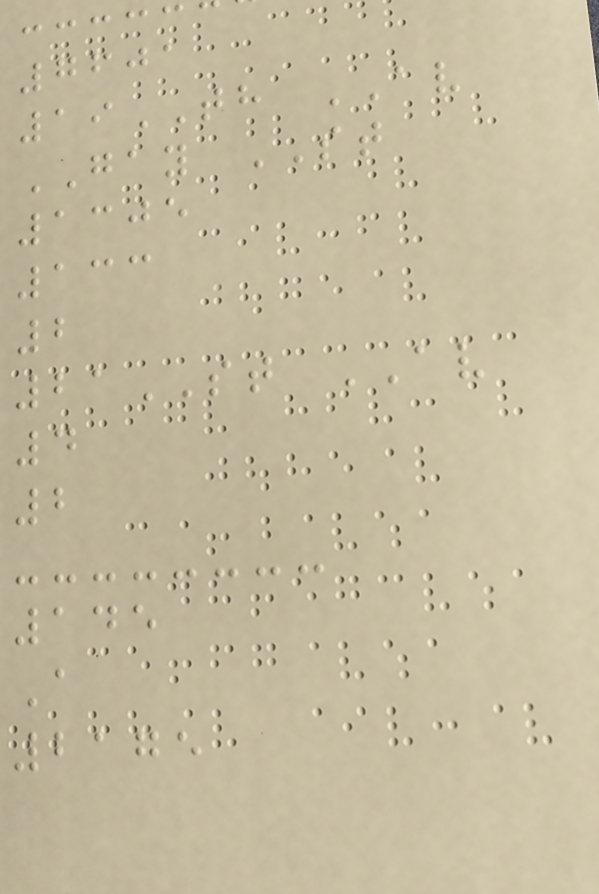7601
19TH AV
GAY ST
1305
133
2
21ST AV
4
2
145
A
2175
